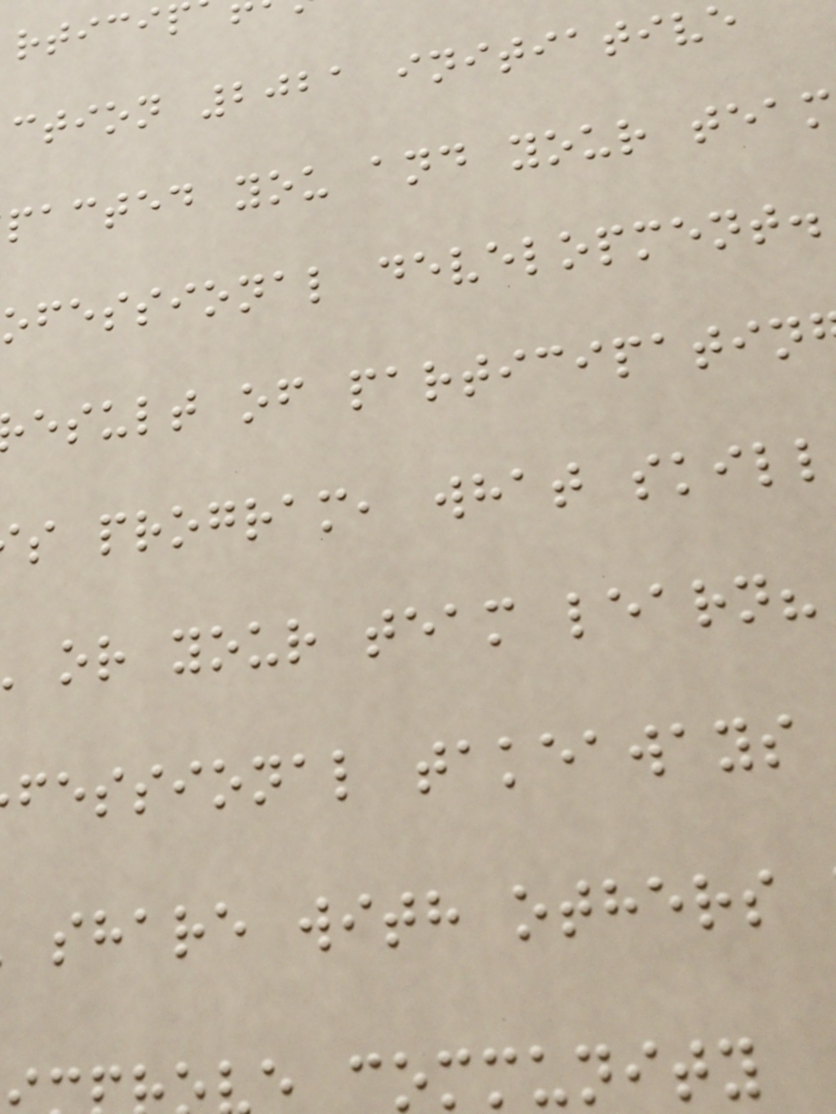ction 2021 initiative
pacted you and your team
ofessional development.
esult of participatin
s program, what skill
or your team learn?
fessional takeaways
share with others
community
